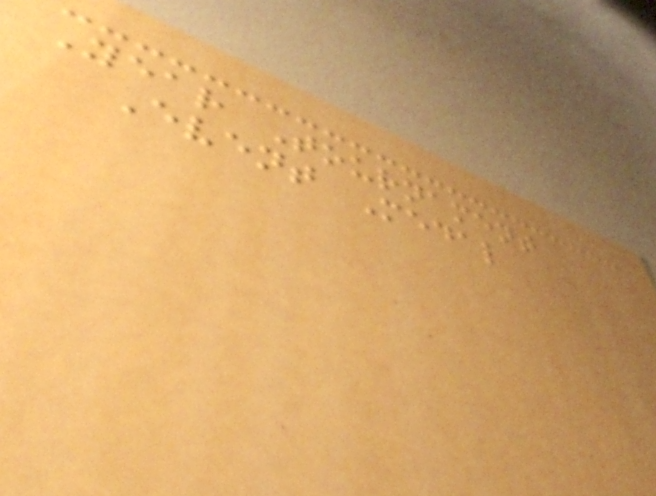Year Tournament
Event Medal
